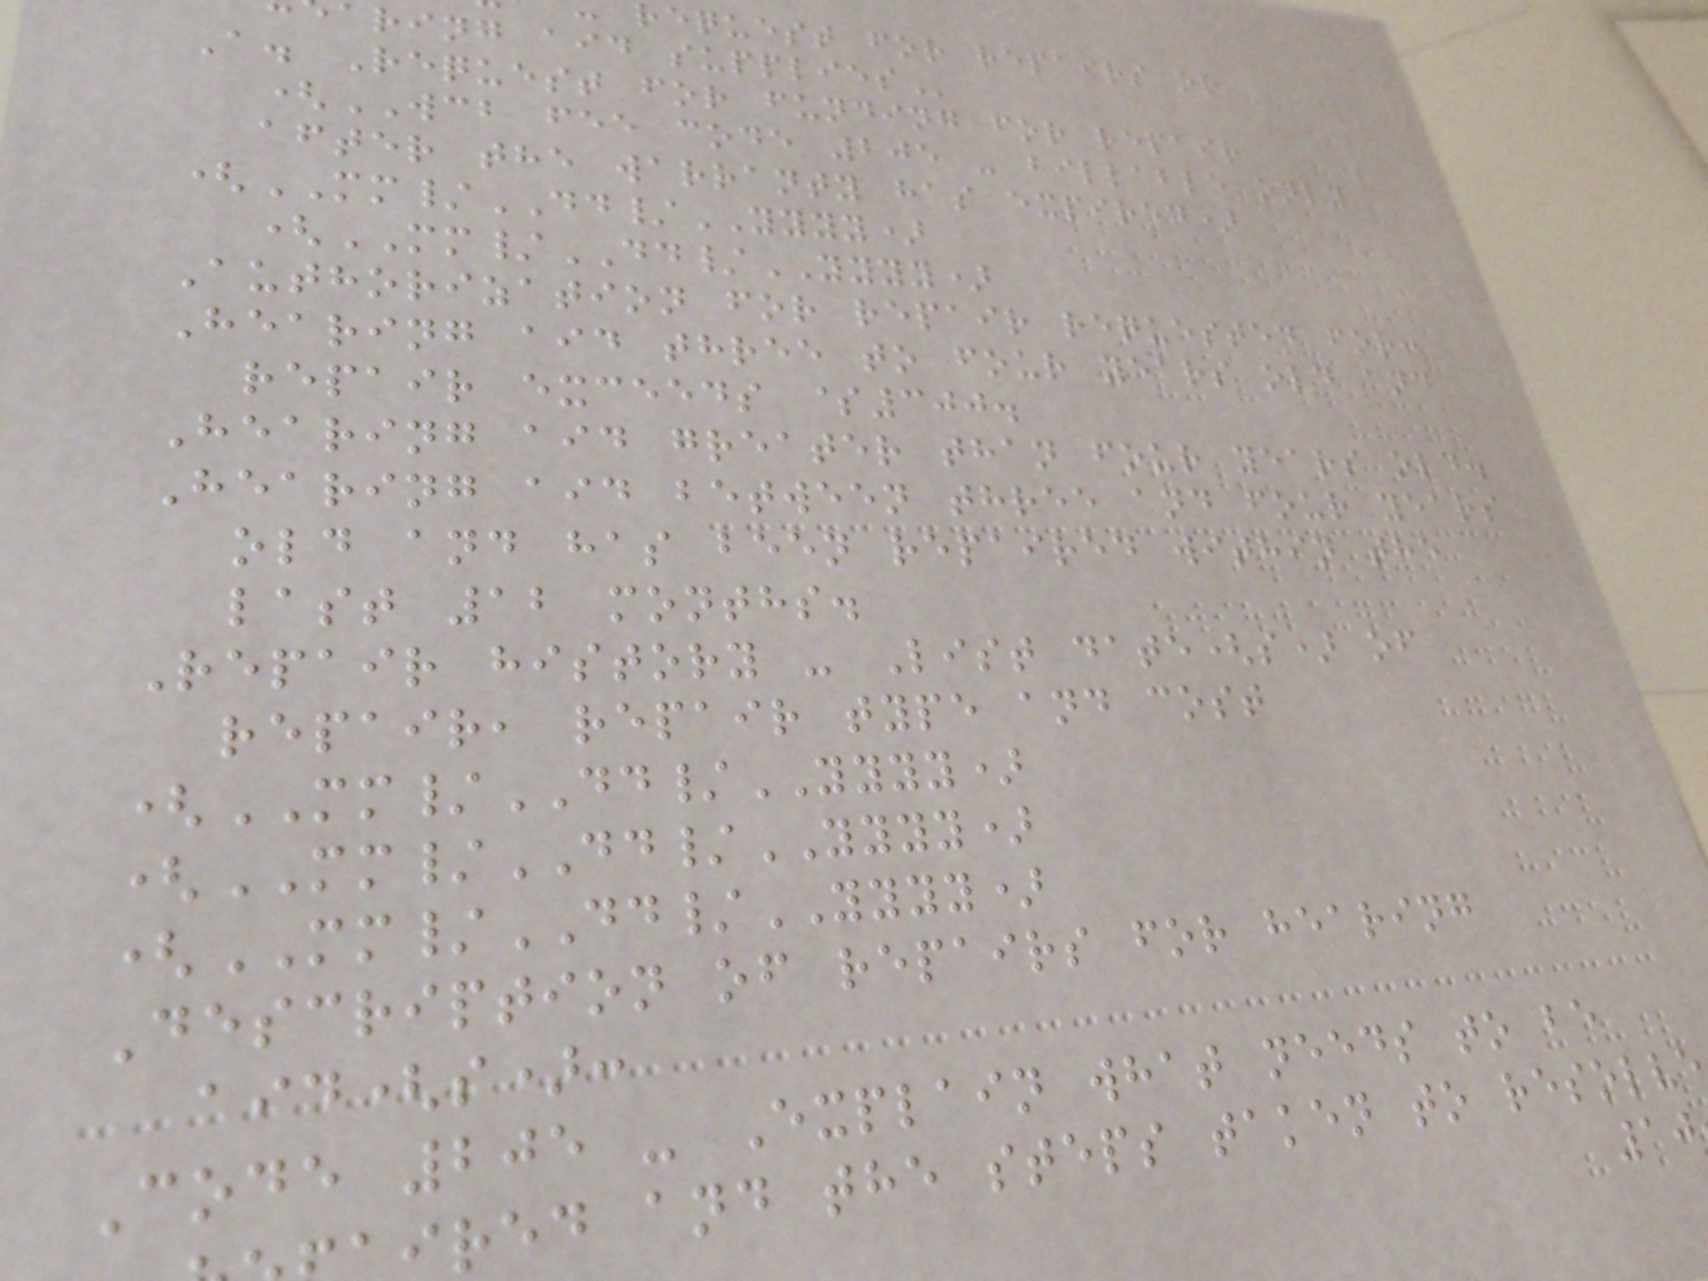request for repairs or
aring aid
A. Request for funding for repair
(WCB fee code 205 - billable only
after the warranty has expired)
(MM/DD/YYYY)
(MM/DD/YYYY)
Authorization for repair requested for:
Hearing aid three to four years old and
repair exceeds $300.
Hearing aid greater than four years old.
Hearing aid between three and four years
old and has been repaired within the
last 12 months.
Repair history - List date(s) of
repair, repair type and cost
(MM/DD/YYYY)
(MM/DD/YYYY)
(MM/DD/YYYY)
Description of repairs for hearing
aid(s):
Code 205 - Explain what needs to be
red and the steps taken to resolve
